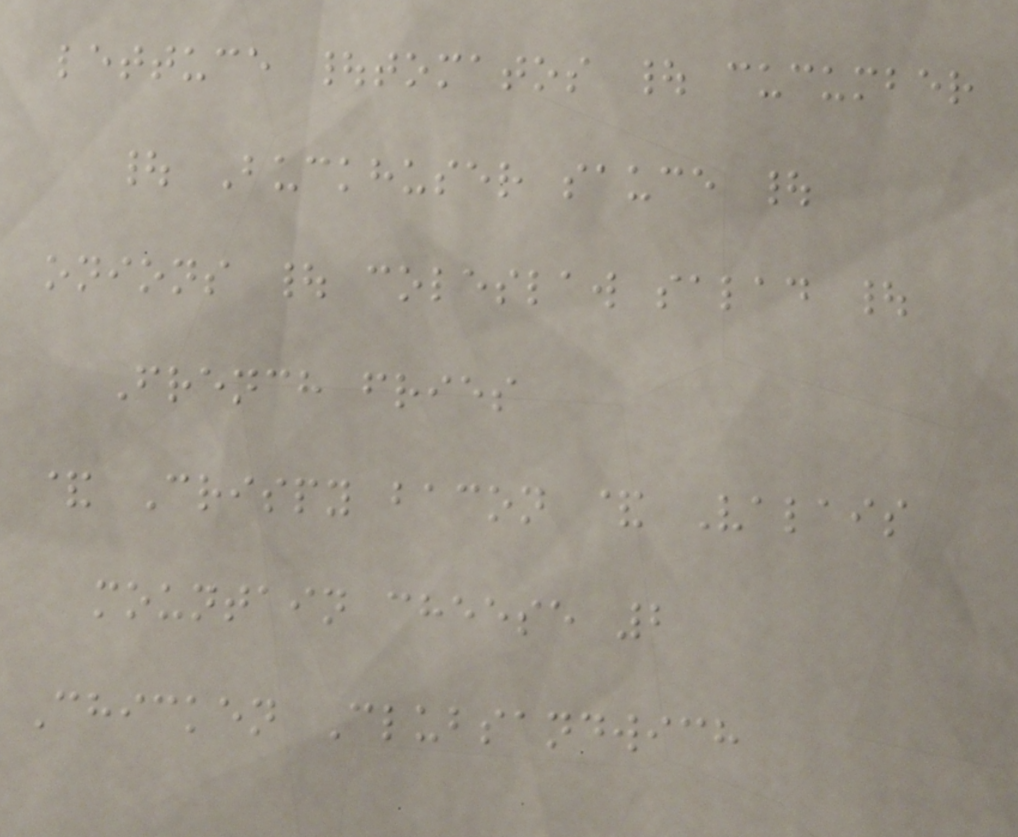lettuce |tomatos | cucumber
| Buckhuser sauce |
onions | coleslaw salad |
French fries
& Crispy bacon & Valais
mountain cheese 2
Chicken Clubsandwich
